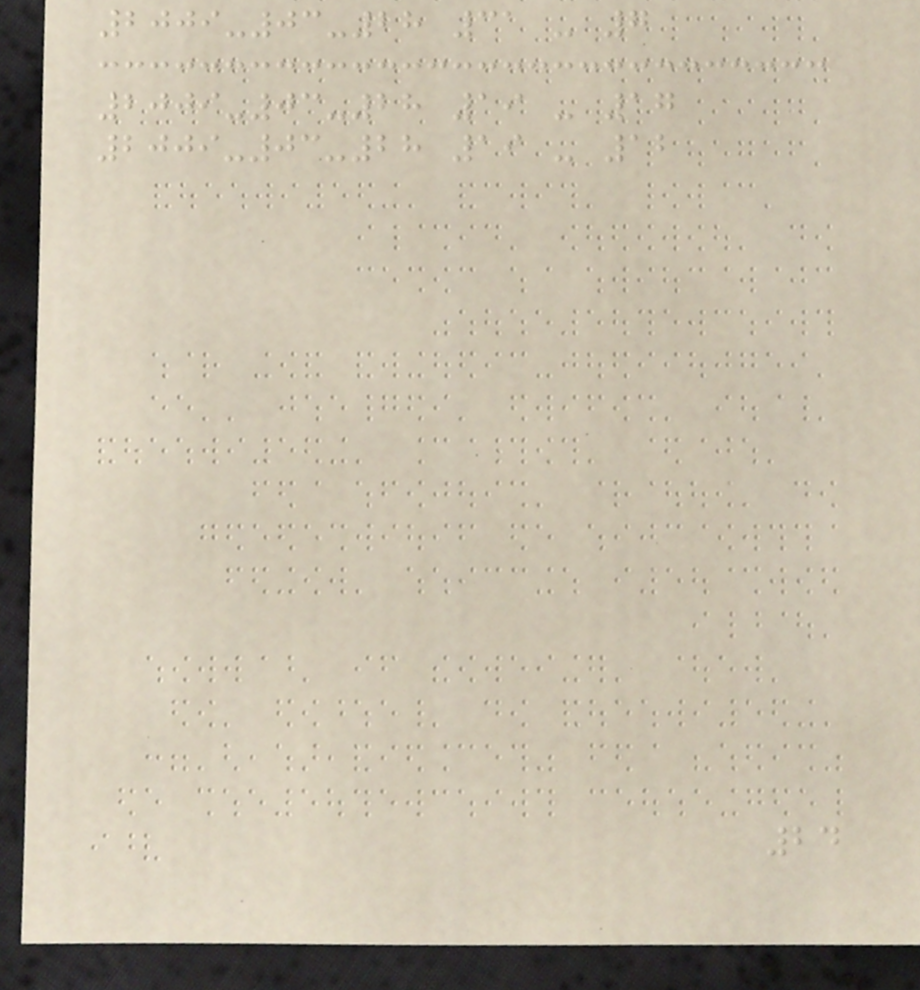2009-03-28 31 - 7
2009-03-28 19 - 17
2009-03-28 19 - 12
24
